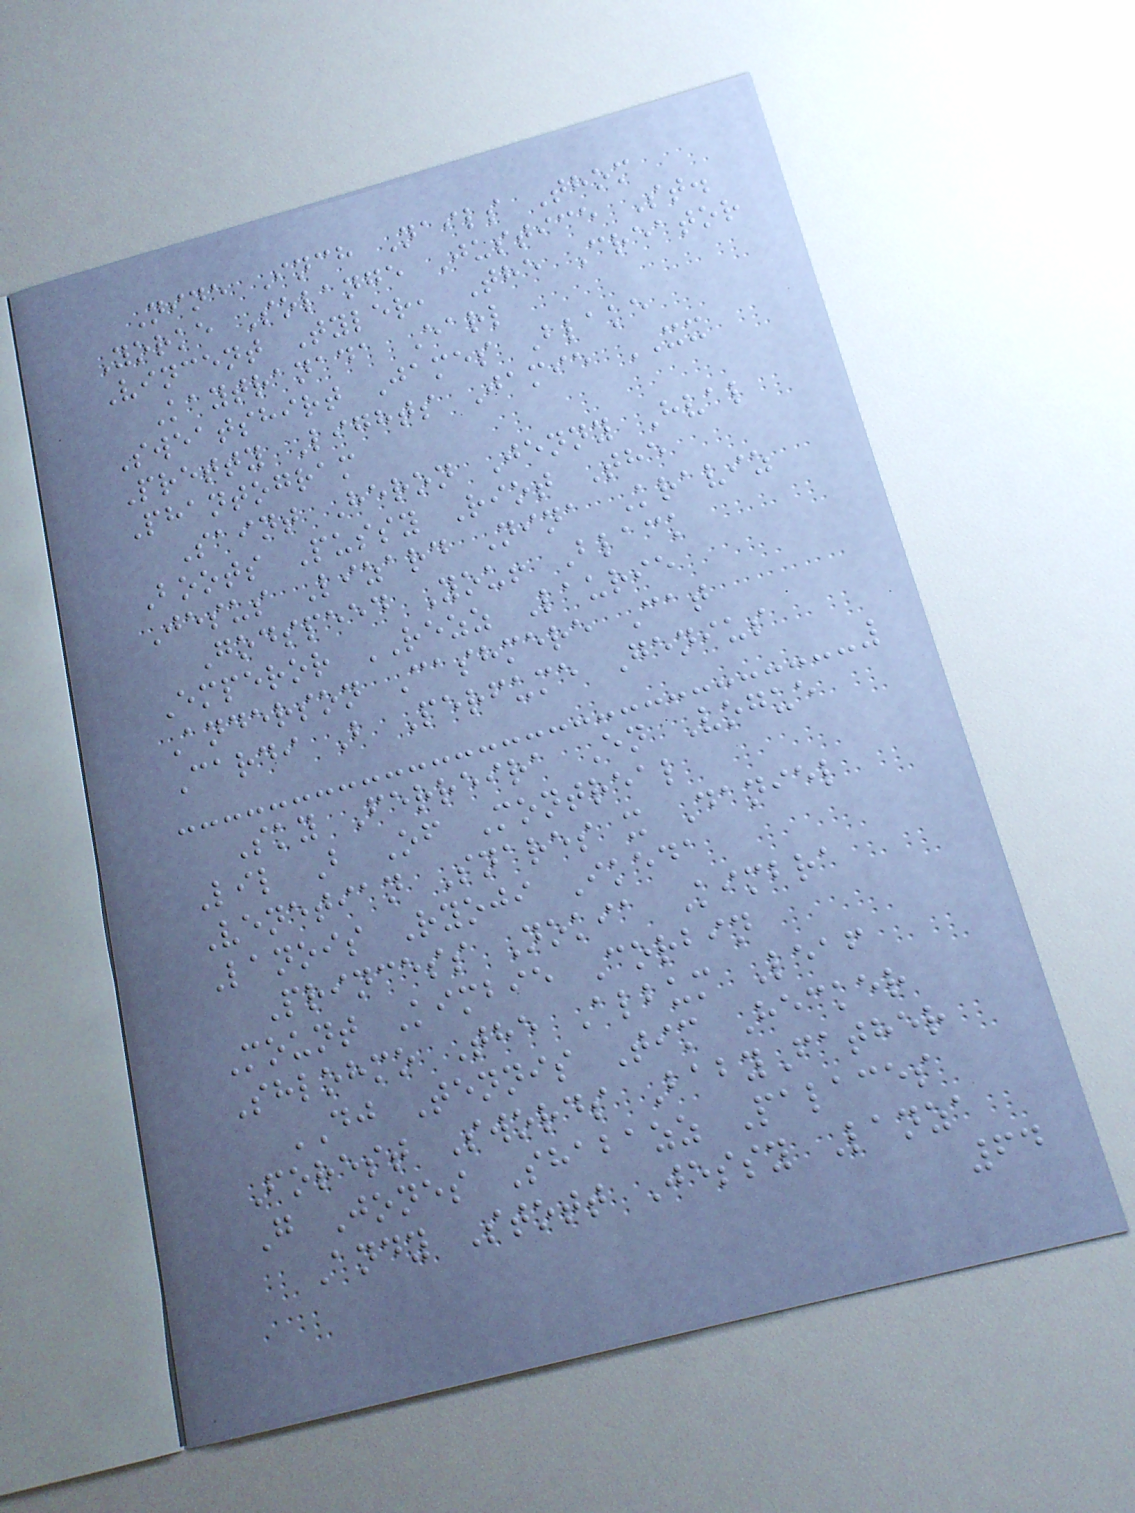Nine Inch Nails Thom
Yorke Solange Justice St.
Vincent Tyler, The Creator
Kaytranada Earl
Sweatshirt James Blake
Pretty Lights Jamie XX
Phantogram
Saint Heron Jenny Hval
Boots Pussy Riot The
Jesus Lizard Nina Kraviz
Godspeed You! Black
Emperor REZZ Laurie
Anderson Cashmere Cat
Cardi B Perfume Genius
Sky Ferreira En Vogue
Lil B Of Montreal
Venetian Snares x Daniel
Lanois Ryoji Ikeda
Princess Nokia Kimbra
Mount Kimbie Corbin
Shlohmo The Album Leaf
DJ Tennis Tim Hecker
Forest Swords BabyFather
G Jones Shabazz Palaces
Andy Stott Jessy Lanza
64
